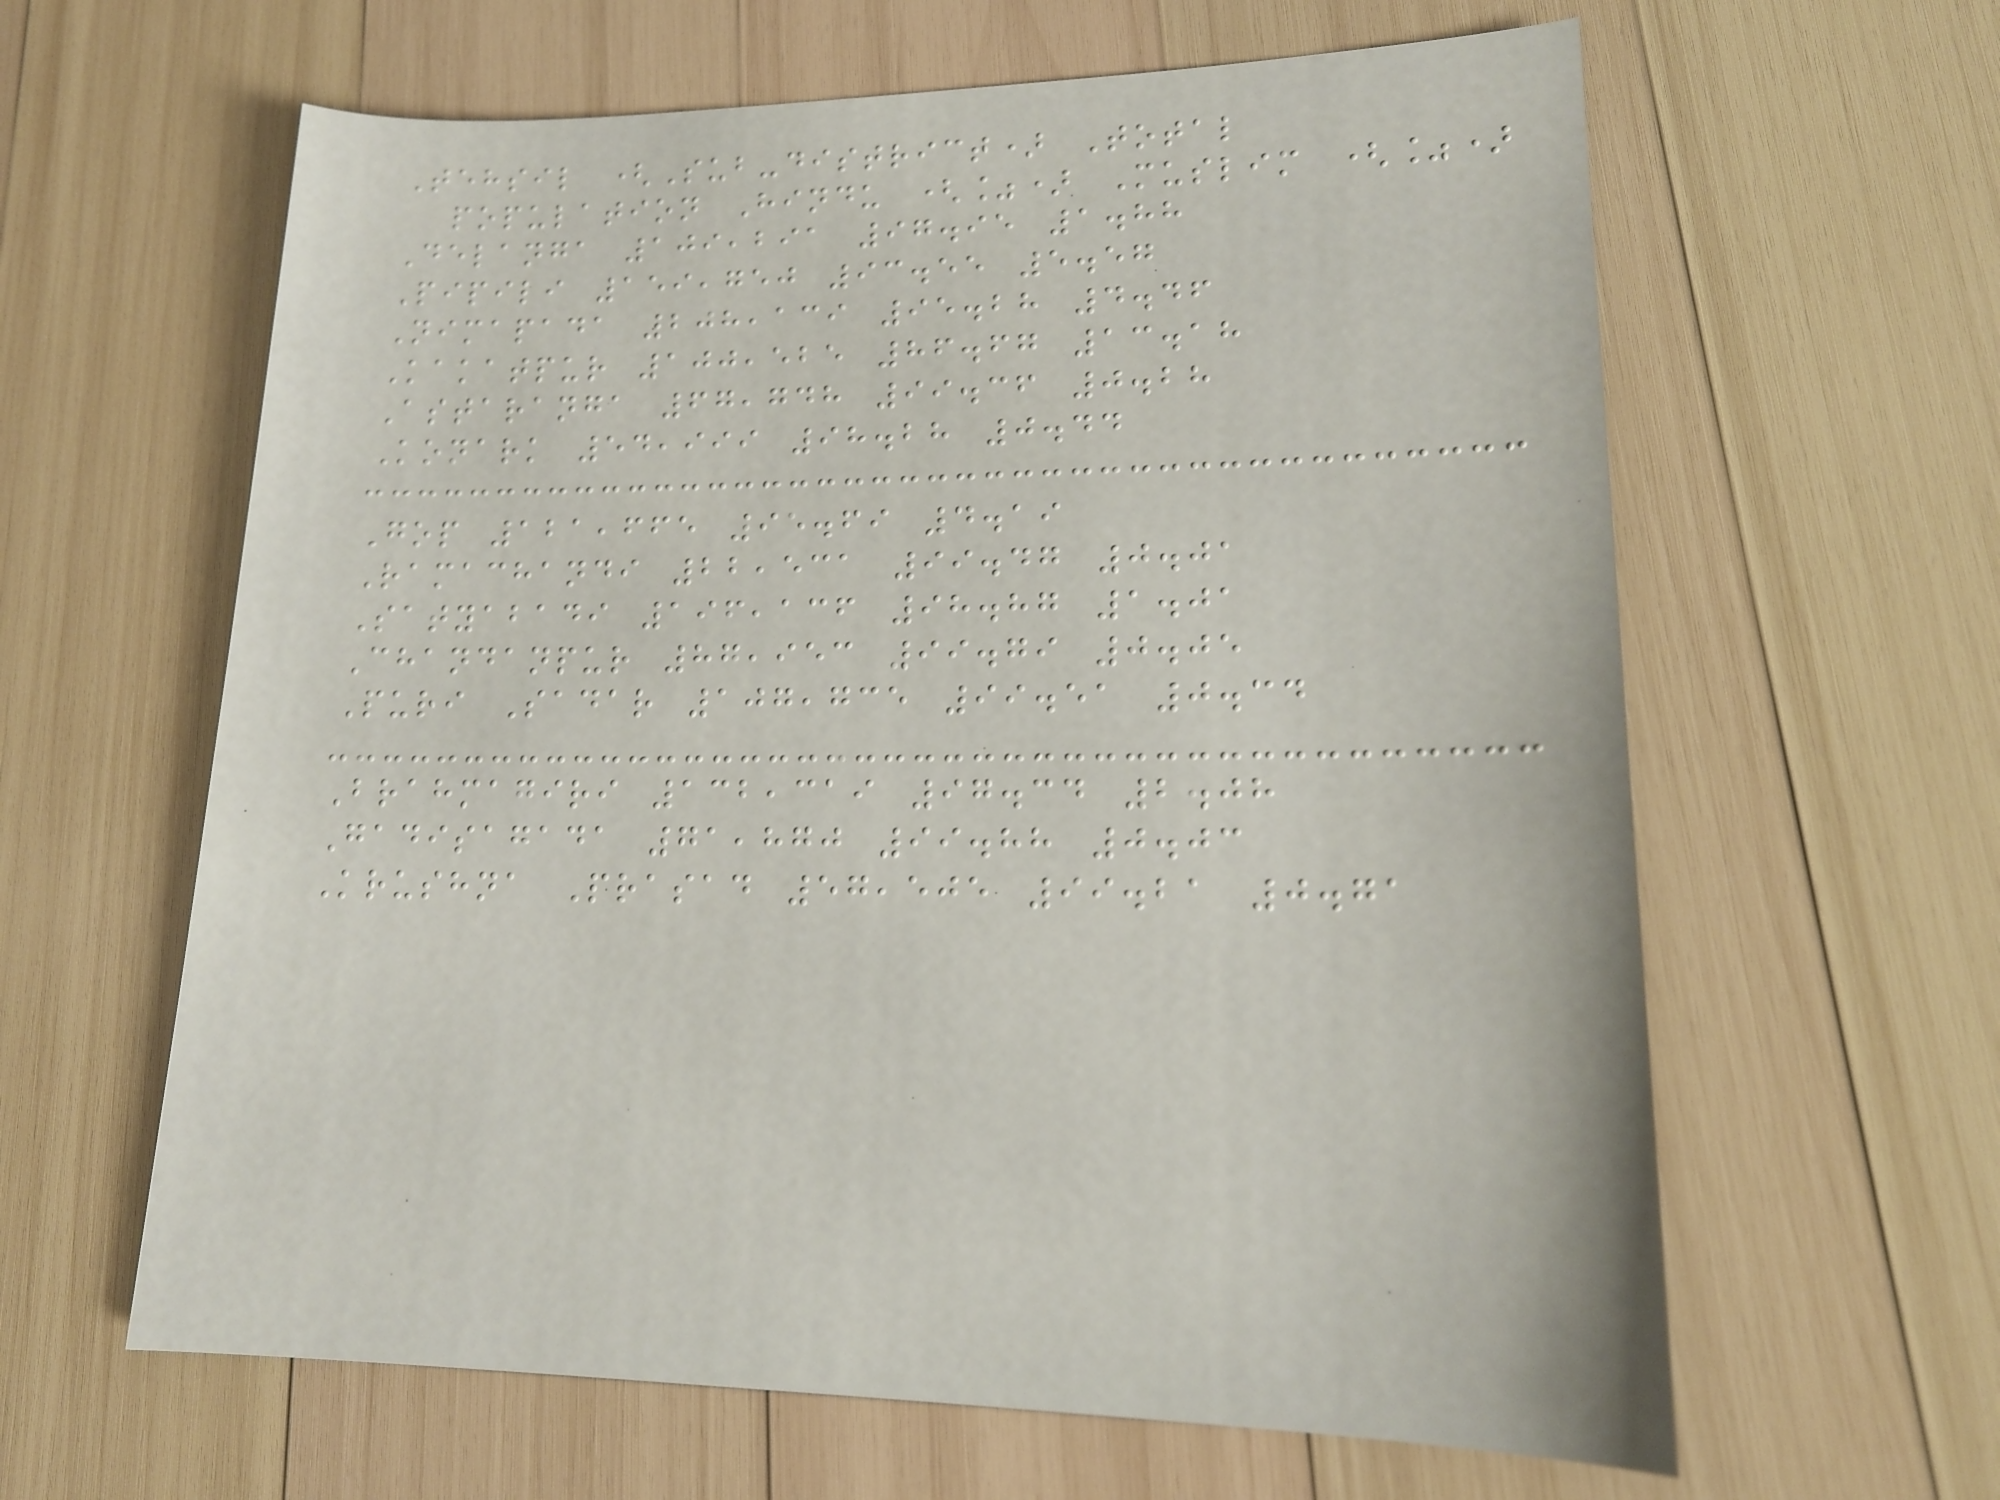Tehsil (Sub-district) Total
population Hindu (%) Muslim (%)
Delanga 109,291 97.95 1.88
Pipili 159,750 93.55 5.57
Nimapada 208,139 95.28 4.46
Kakatpur 100,525 86.67 13.18
Astaranga 67,748 99.36 0.28
Konark 54,999 98.28 0.44
Gop 121,665 95.69 4.19
Ramachandi 22,531 99.47 0.01
Satyabadi 196,136 98.87 1.01
Chandanpur 87,953 99.79 0.05
Puri Sadar 107,735 99.51 0.34
Brahmagiri 132,319 97.34 2.08
Gadisagada 71,870 99.88 0.03
Krushna Prasad 57,505 99.21 0.71
